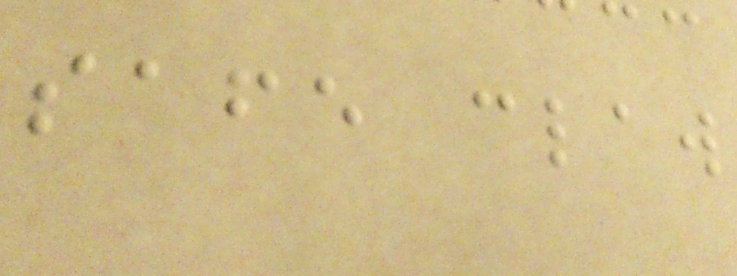safe claw
